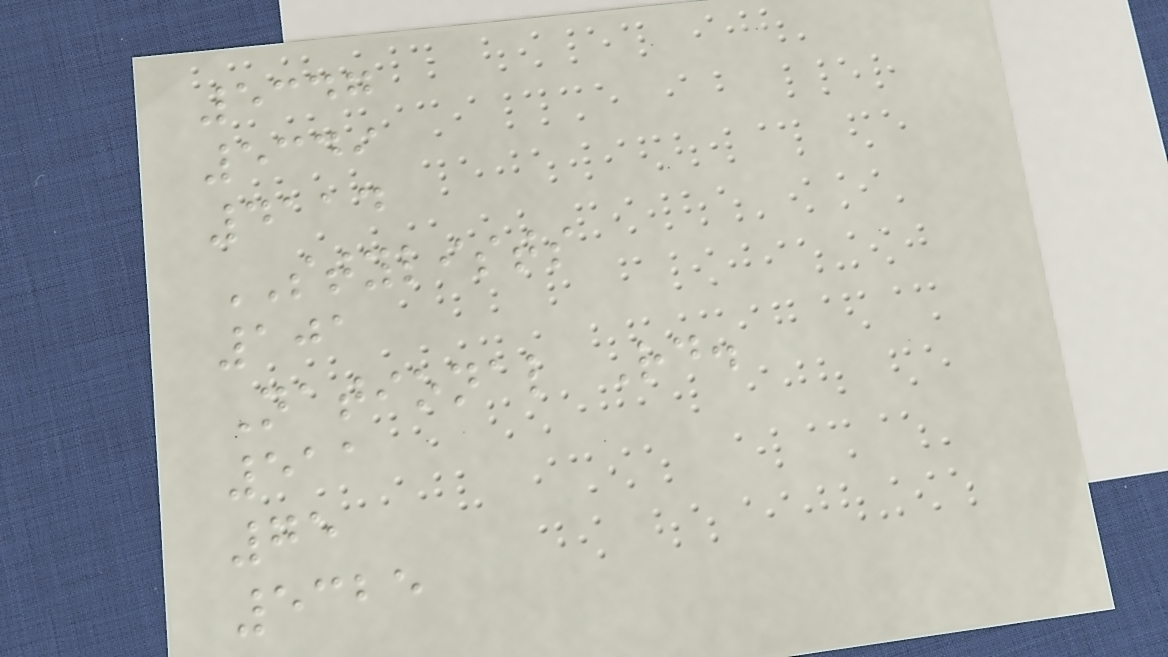5347
5349
4114
STYLISTS
101
National Rd.
511
75
5325
